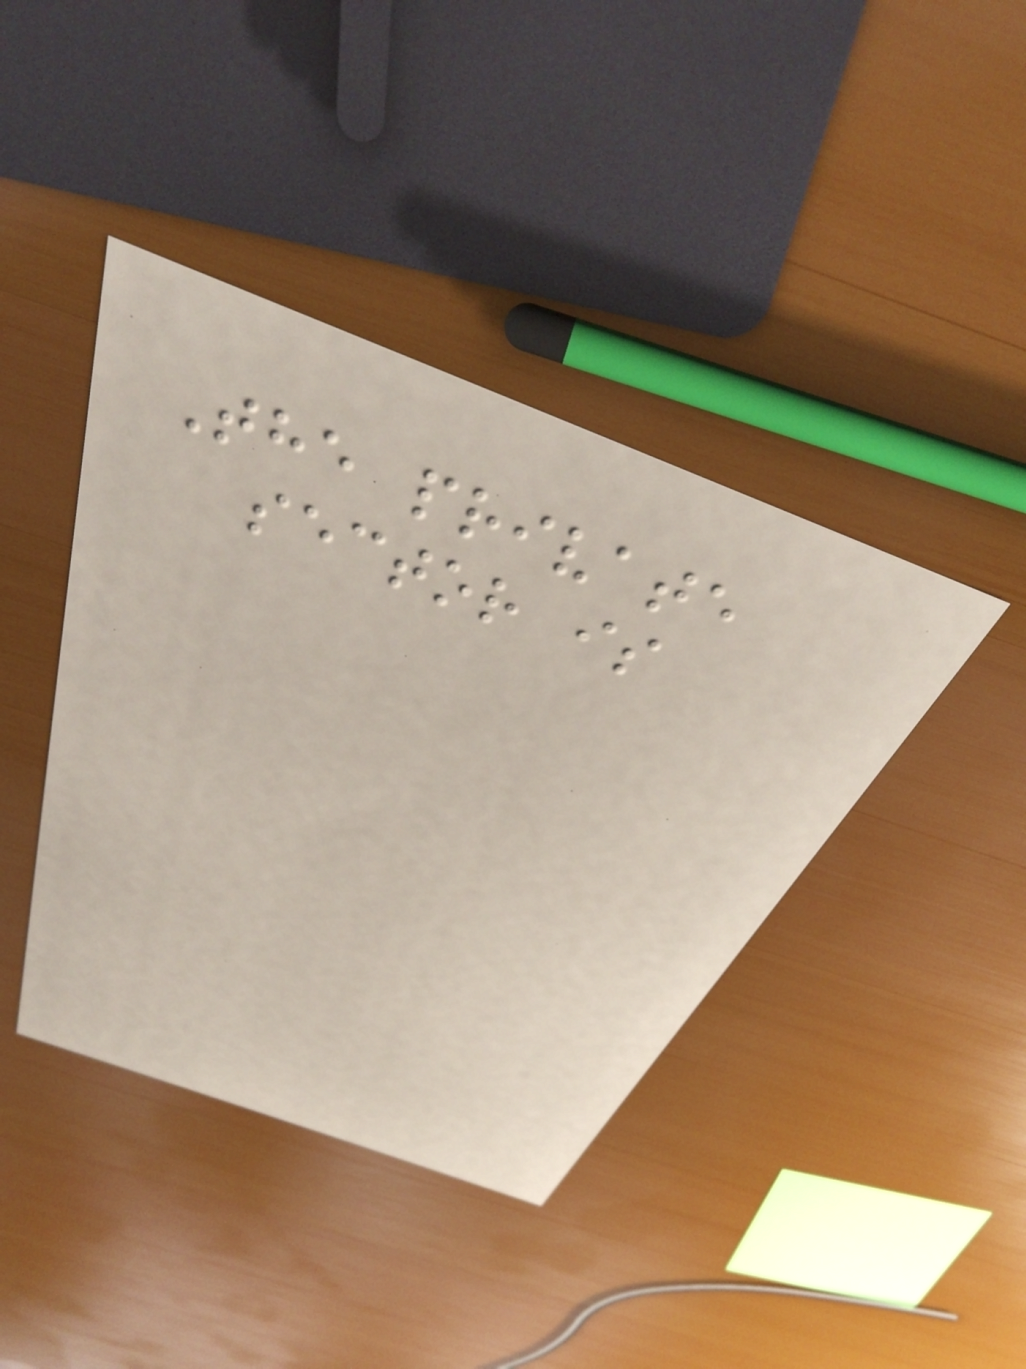The private
sector is
